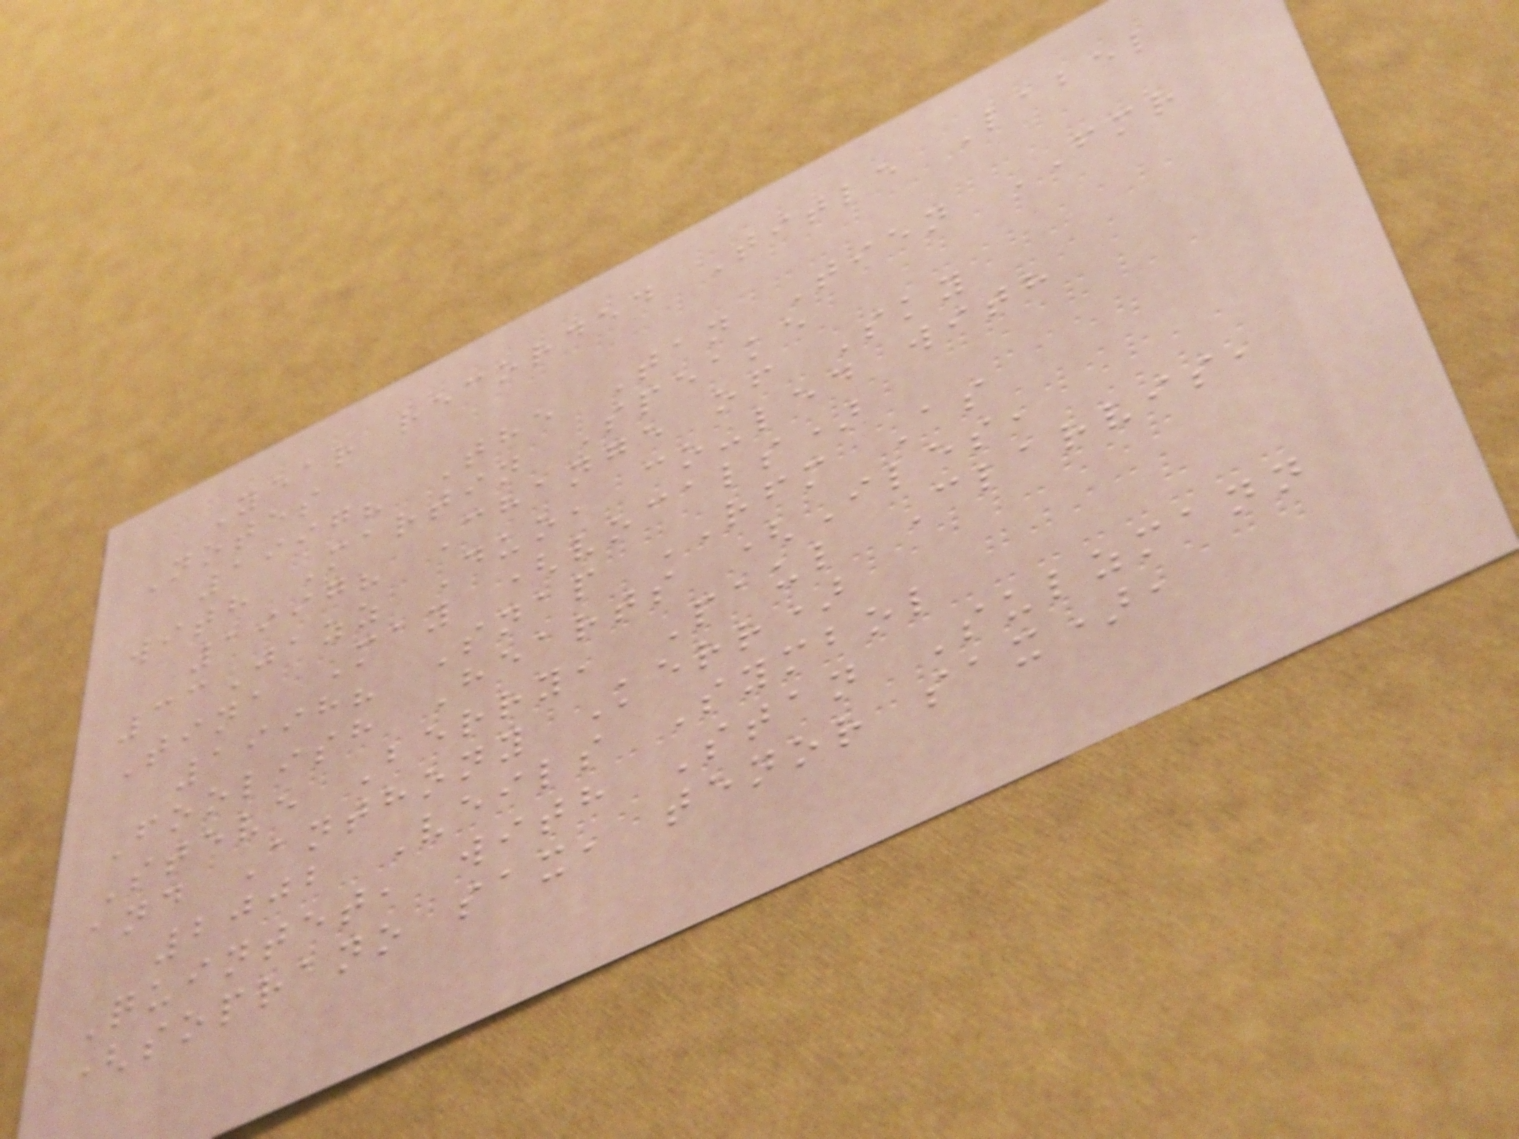Year recorded Title Label
Notes
1997? The Tan Tien FMR
with Martin Speake
1997? Change of Sky
33Jazz Duo, co-led with
Tina May (vocals)
1998? Snap RFM As
Foolish Hearts (Iles,
Steve Berry, Paul Clarvis,
and Anthony Kerr)
2002 Veils Symbol
Quintet, with Stan Sulzmann
(soprano sax, tenor sax),
